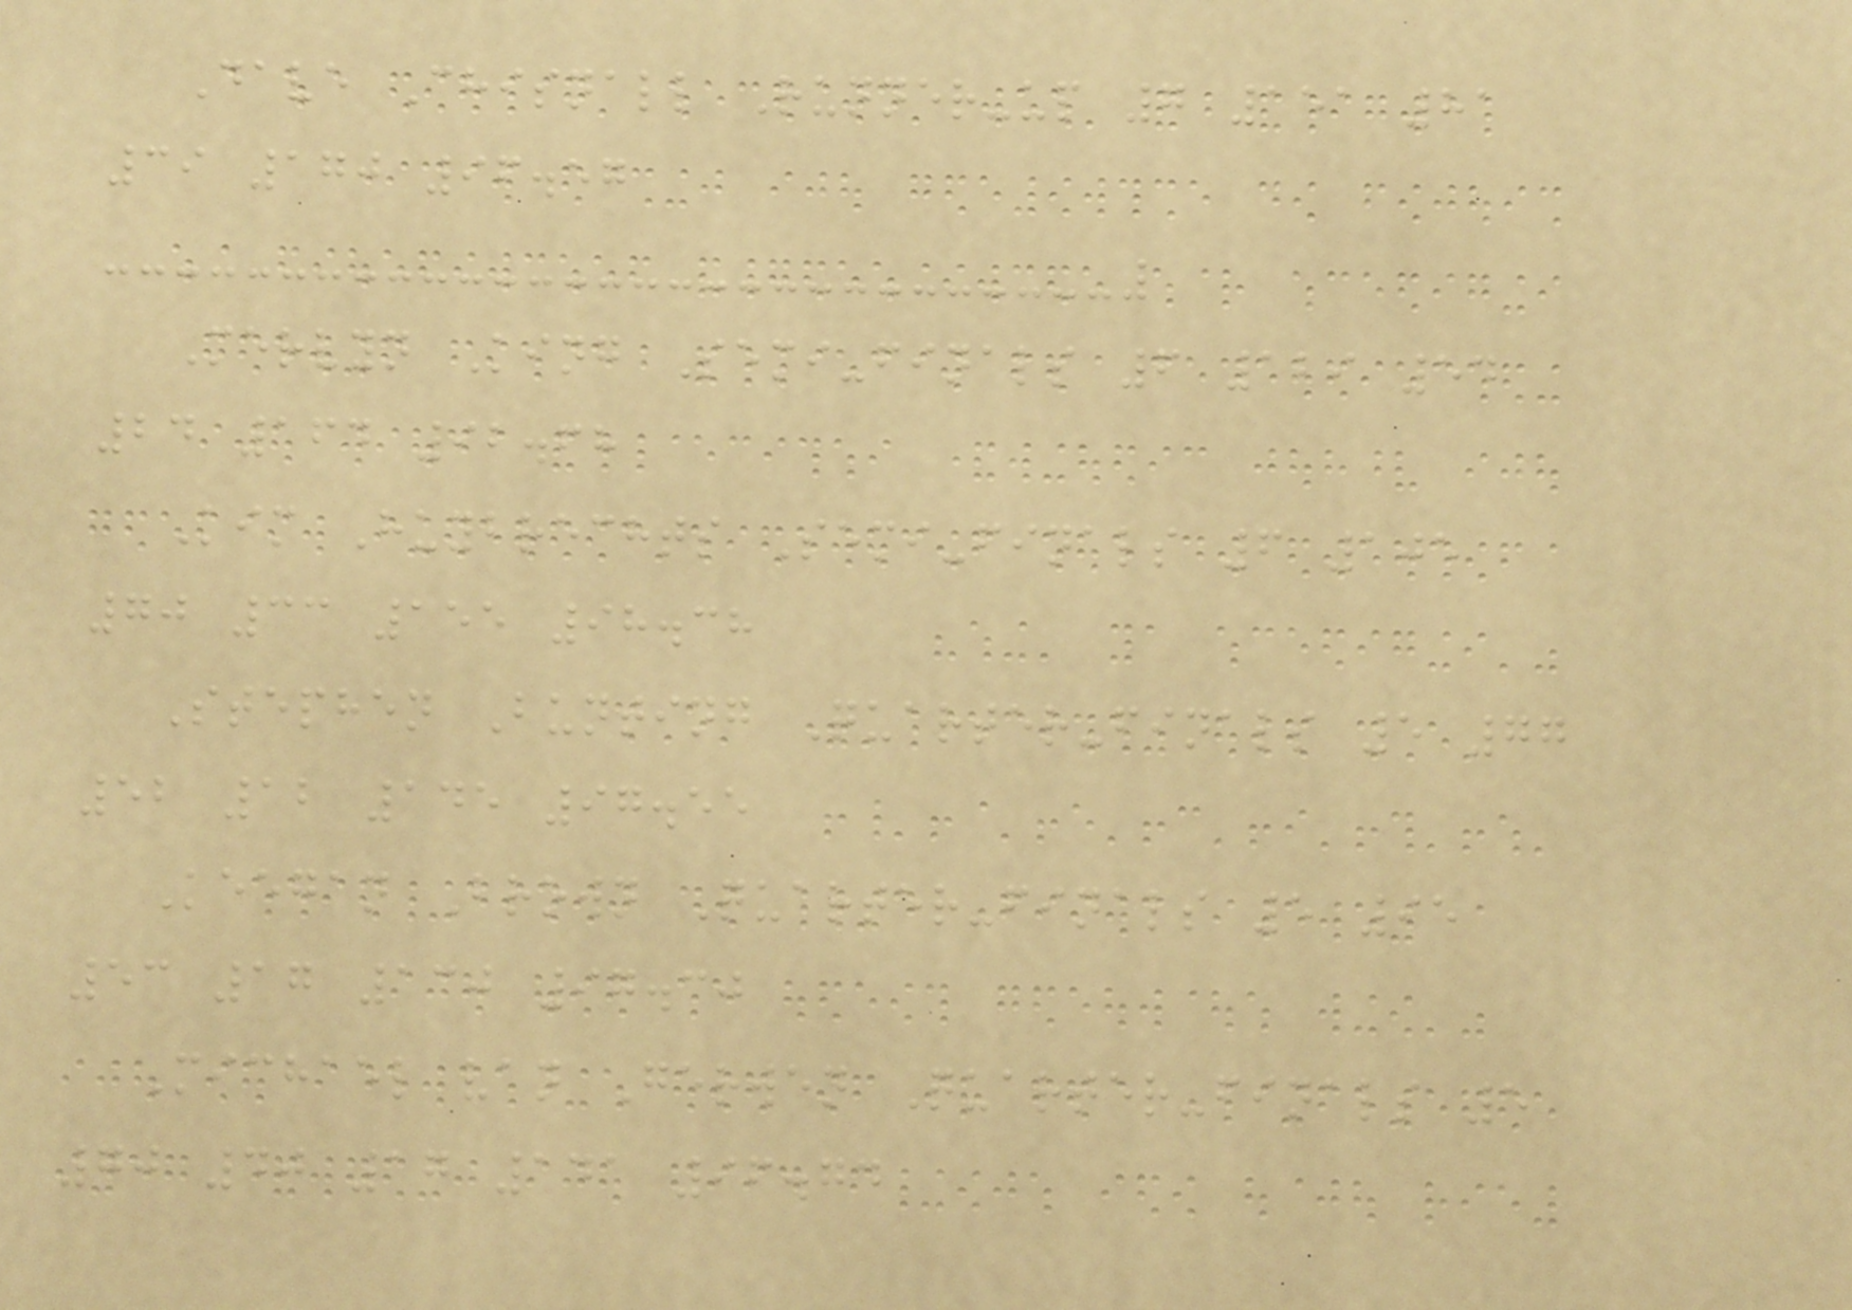Dave Chisnall Runner-up 7 151 81
39 170 96.57
Mervyn King Semi-finals 6 129 54
24 164 92.68
Kim Huybrechts Semi-finals 6 105
70 33 155 98.38
Stephen Bunting Quarter-finals 5 77
52 12 145 97.55
Keegan Brown Quarter-finals 5 95
53 17 130 97.30
Michael van Gerwen Quarter-finals 5
70 40 17 141 96.74
